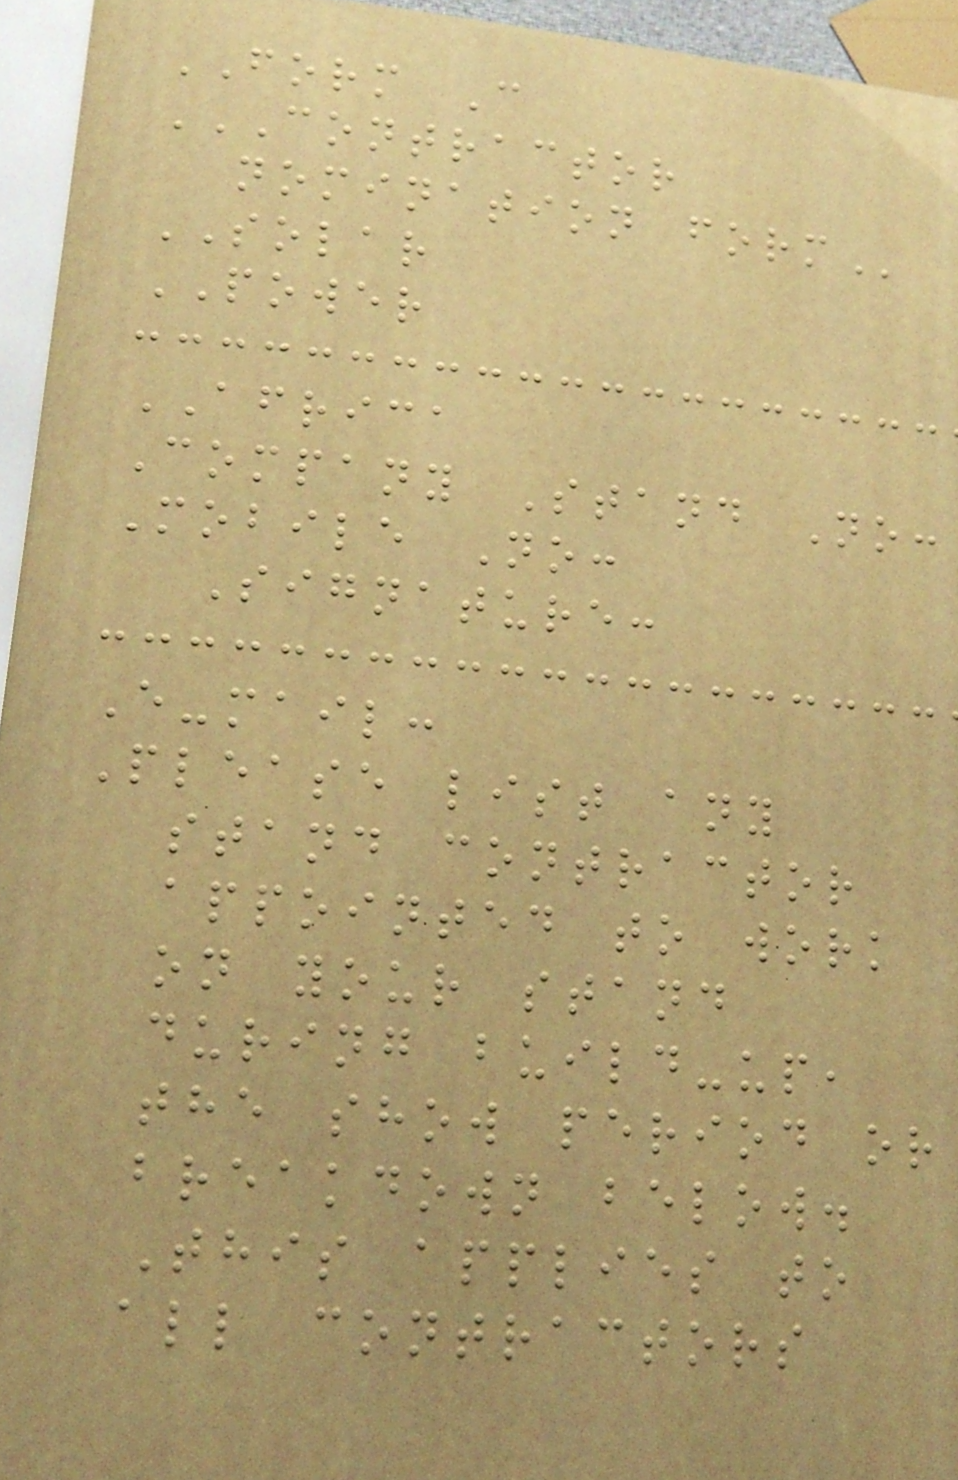FORM C
CONTRACTOR
NOMINATION FORM
SOLAR
POWER
AFRICA
Company Stand No:
Mobile No:
Signature:
E-mail:
Please list any
stand contractor
appointed to work
on your stand
during build-up,
the show period or
breakdown below.
This applies to
all contractors
